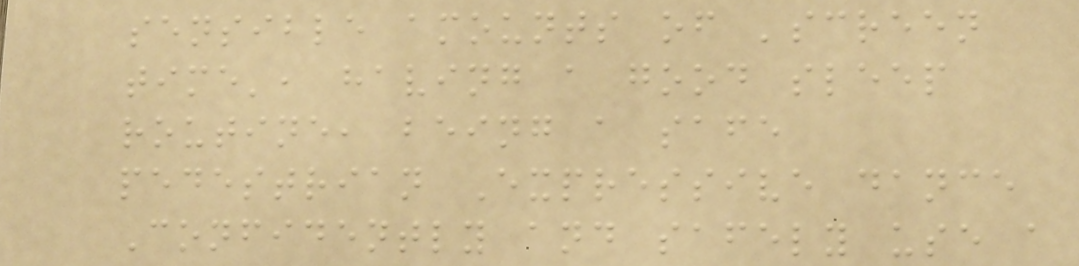sensible amounts of 'screen
time', having a good sleep
routine, being a safe
pedestrian Expressive dance
Confidently and safely use a
